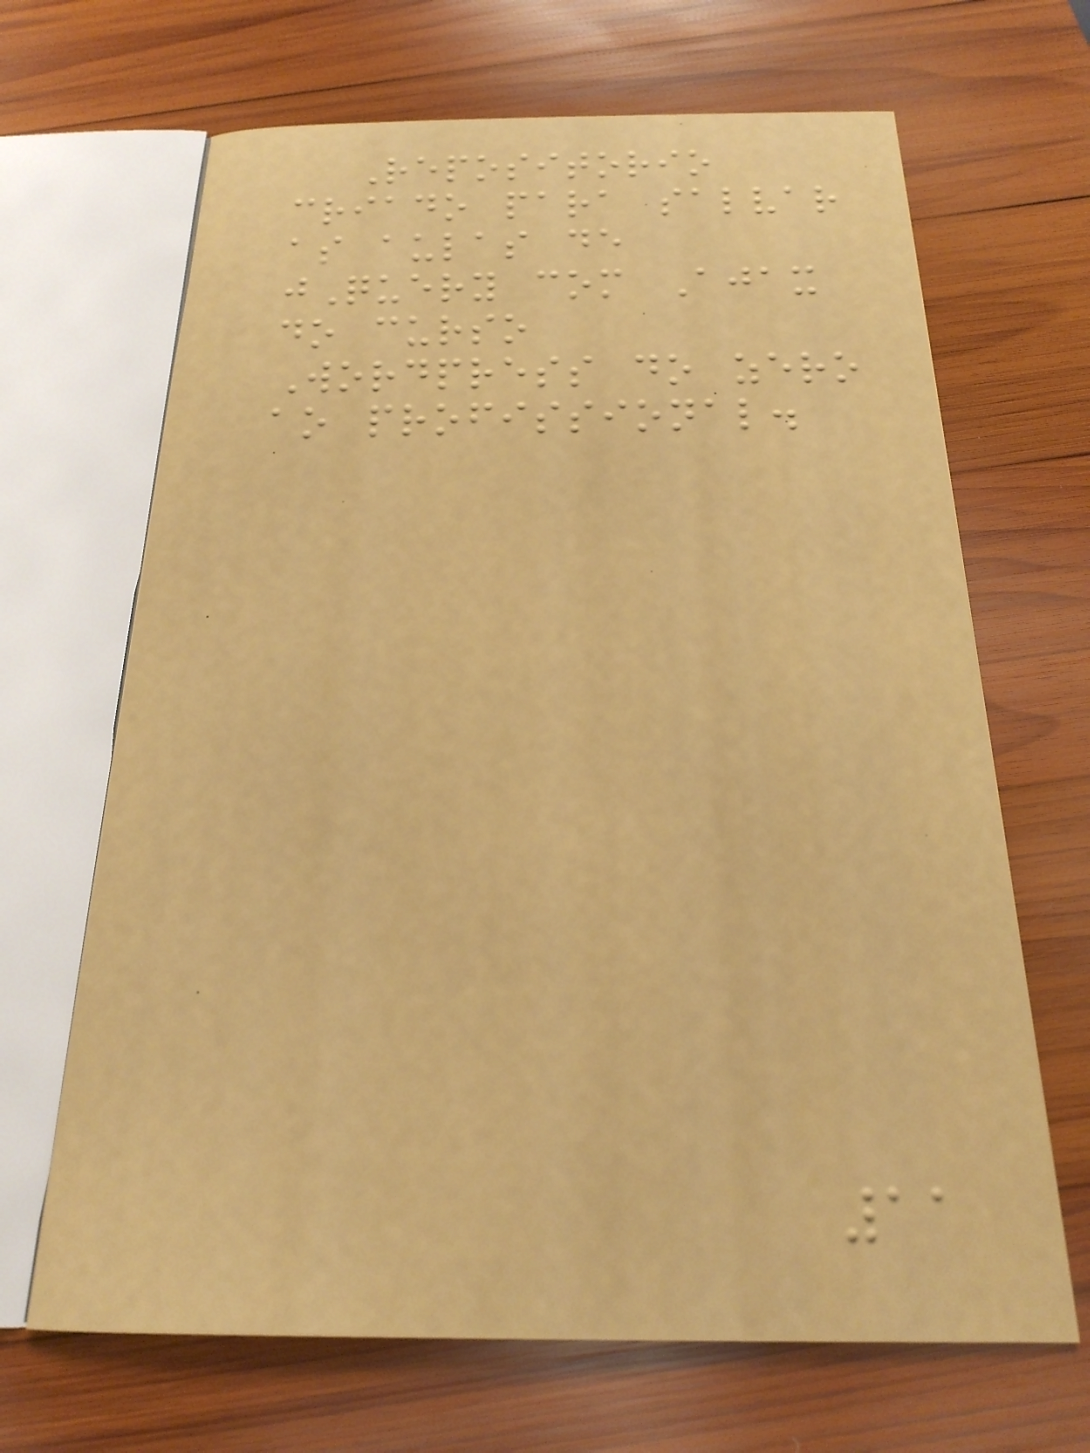Repositorio
criado para salvar
as aulas de
jQuery com Ajax
do curso
Wordpress do zero
ao profissional.
11
